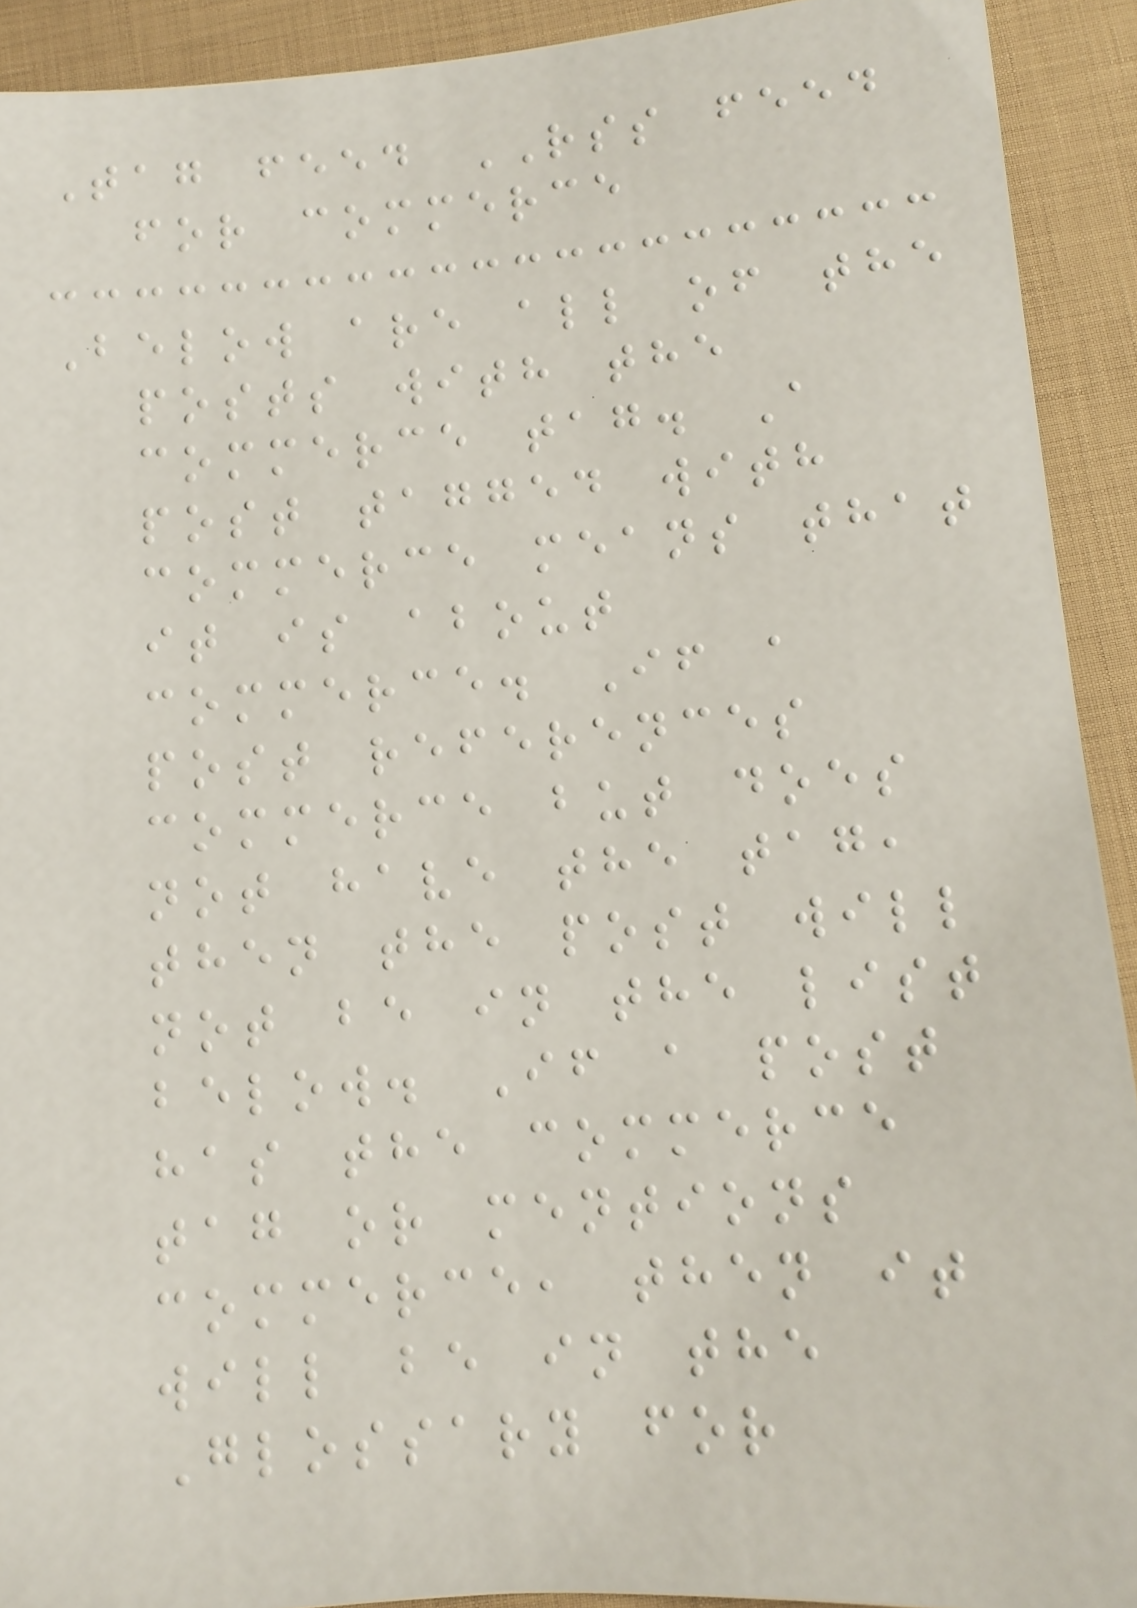Tag feed RSS feed
for commerce
Below are all of the
posts with the
commerce tag. A
post tagged with
commerce means that
it is about
commerce. If a
post references
commerce but does
not have the tag,
then the post will
not be in the list
below. If a post
has the commerce
tag or mentions
commerce, then it
will be in the
Glossary for
